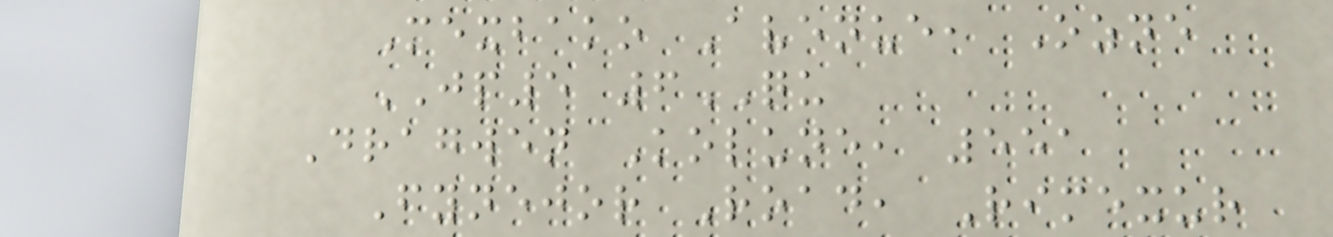Mexbako Avenue, Ozne
JP5 6QU
Dragwen Kolune, 551
Fynejor Road, Rimexur
